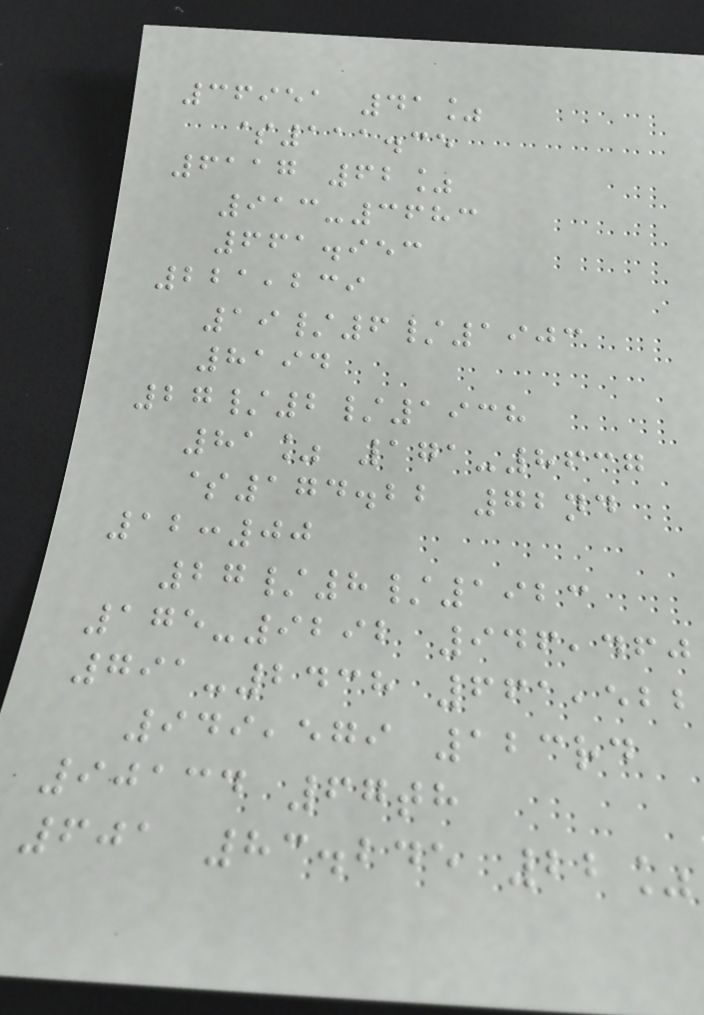36951 41%
$111.35
6117 62%
913-3683
661.953
221,239
19/6/1903
8194
27/2/1938
81% 171-8637
$174.22 72nd
12:00
27/8/1923
175-9292 946,460
791-2438 661,522
949,579 123rd
90134 67th
601 83.245 22%
